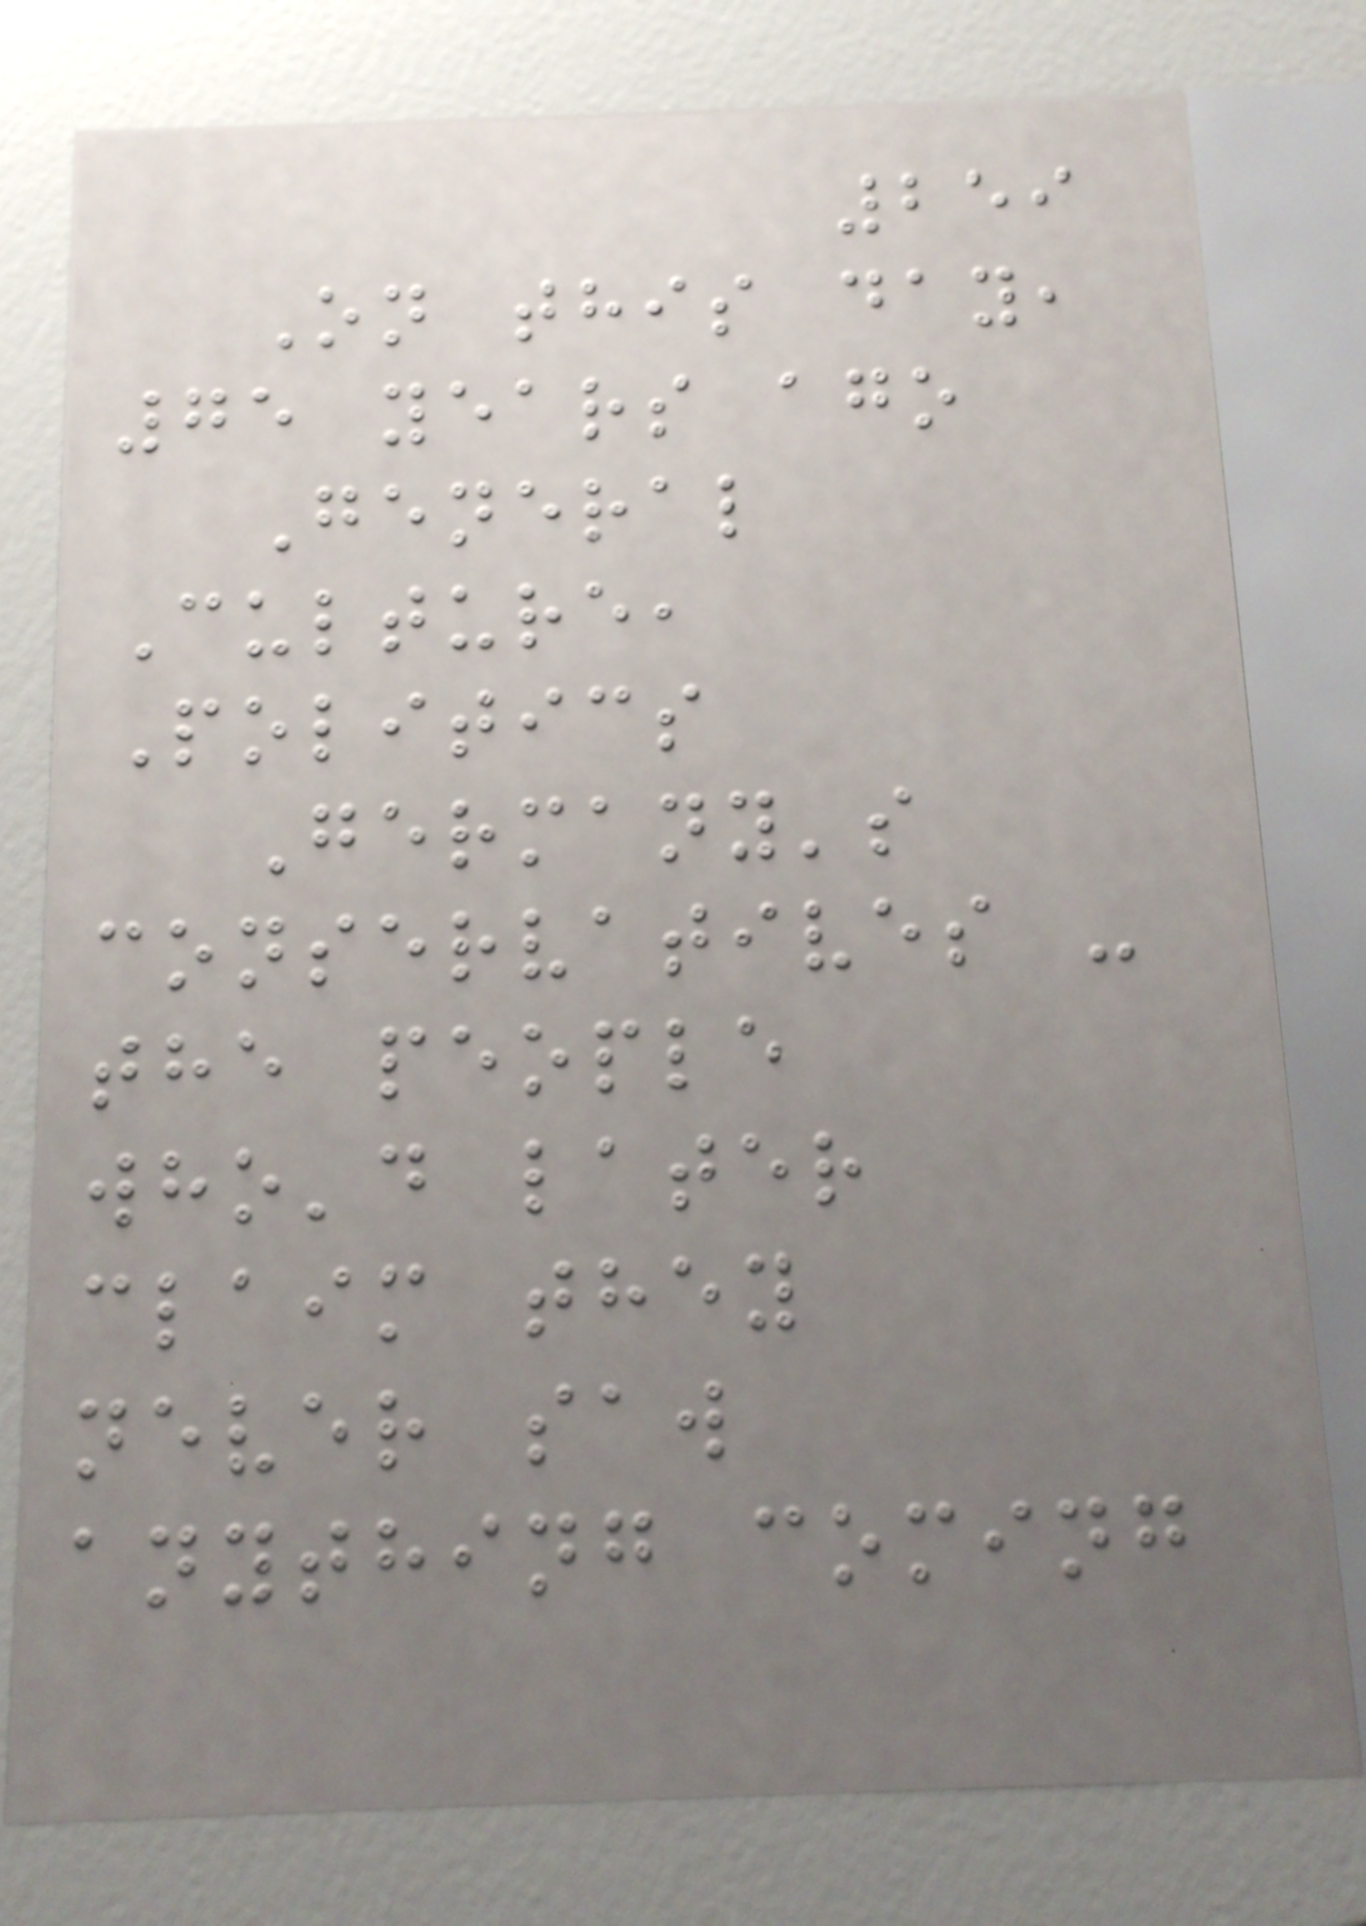259
On this day,
75 years ago
General
Culture,
Politics
Germany's
conservatives -
the people
who'd later
claim they
never saw
anything coming
